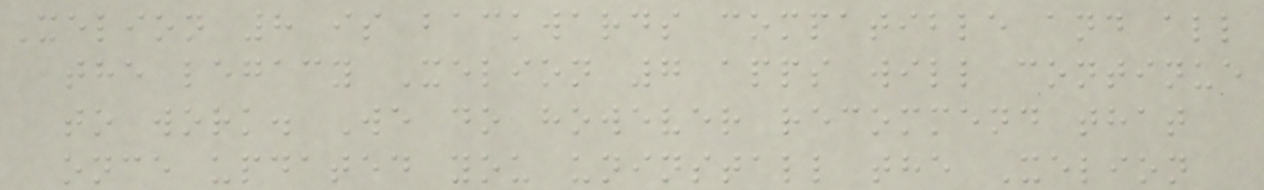Xelion 8 is backwards compatible and all
the legacy Xelion 7 apps will continue
to work. We do however recommend that
once updated you uninstall the Xelion
